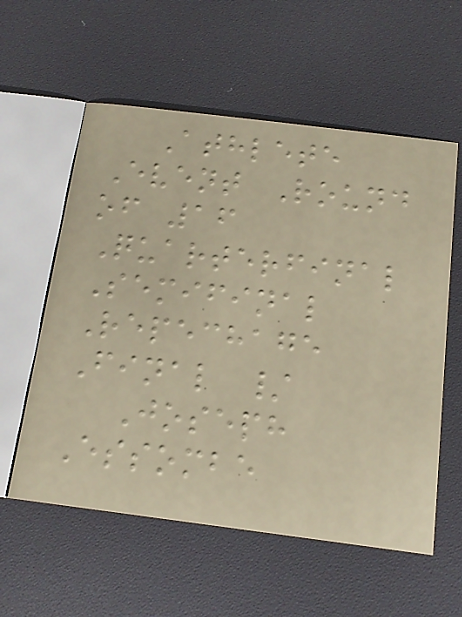Athlete
Event Round
of 16
Quarterfinal
Semifinal
Repechage
Final /
Joseph
Essombe
